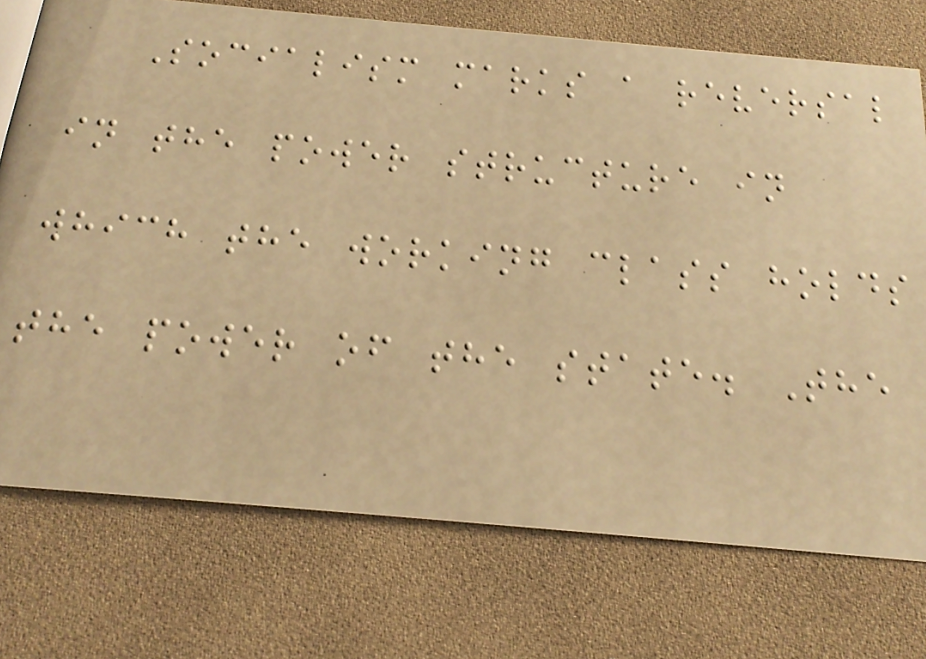Socialism marks a reversal
in the power structure in
which the working class holds
the power of the state. The
